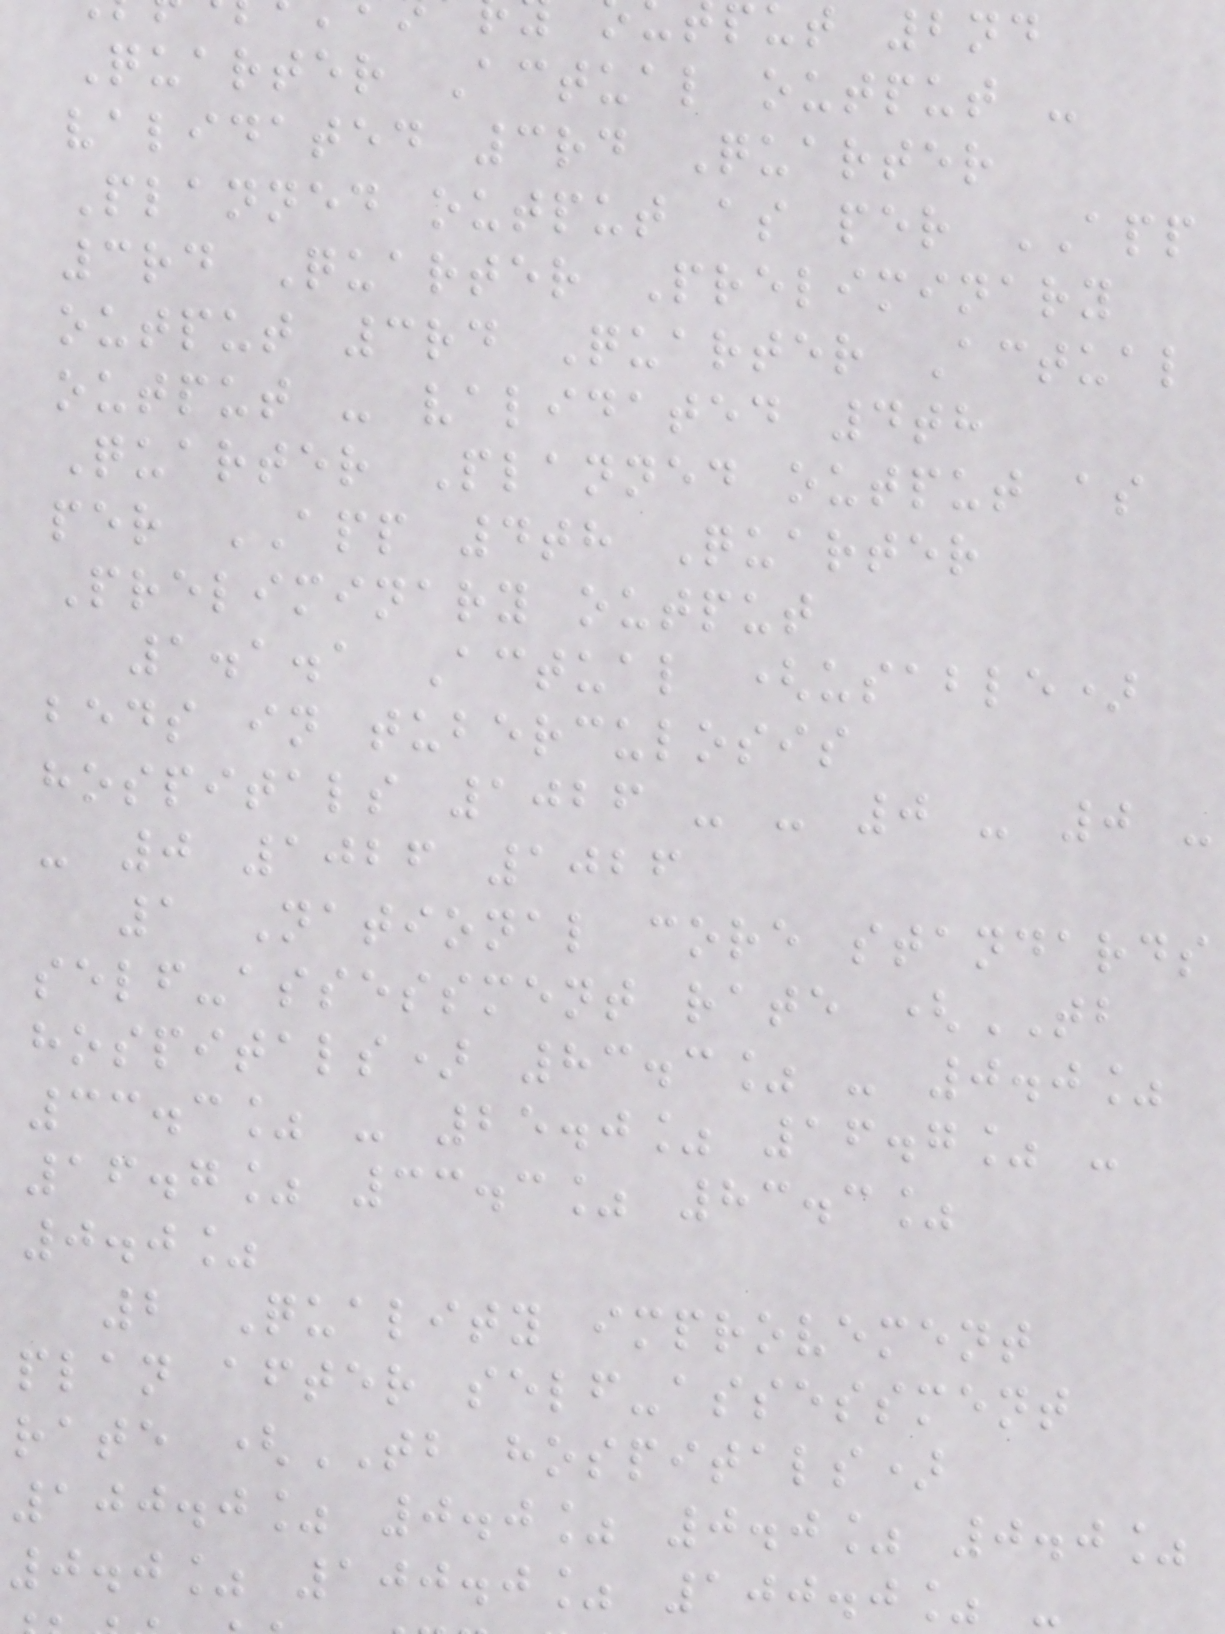put 2nd
Quarter Actual output -
validated 3rd Quarter
Planned output as per APP
3rd Quarter Preliminary
output 3rd Quarter Actual
output - validated 4th
Quarter Planned output as
per APP 4th Quarter
Preliminary output
1.1.1 Actual (usable)
beds in tuberculosis
hospitals 1026 - - 0 - 0 -
- 0 1026 1026
1 National core standards
self-assessment rate (TB
hospitals) 83.3% - 0.0%
33.3% - 25.0% 16.7% -
16.7% 33.3% 83.3%
0.0%
2 Quality improvement
plan after self-assessment
rate (TB hospitals)
100.0% 0.0% 0.0% 0.0%
0.0% 100.0% 100.0% -
